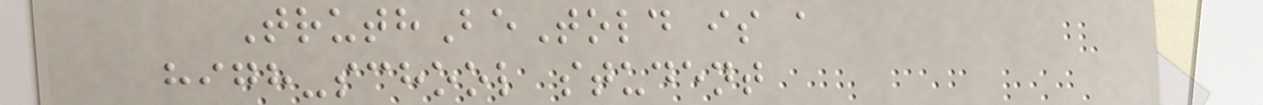TruthBeTold is a
high-school student
